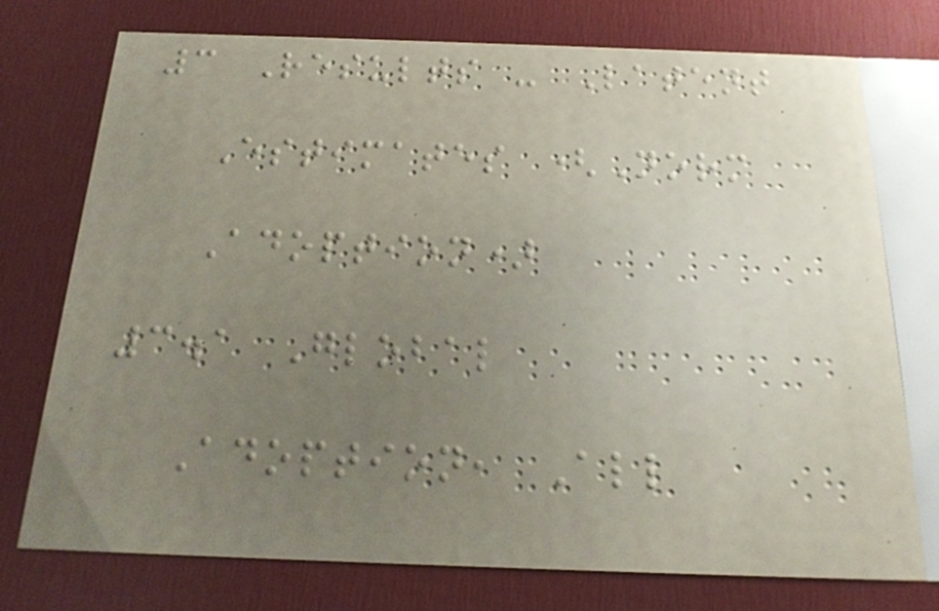3 Results - Latent
Estimates (Norm
Adoption)
3.1 Global
Adoption, All
